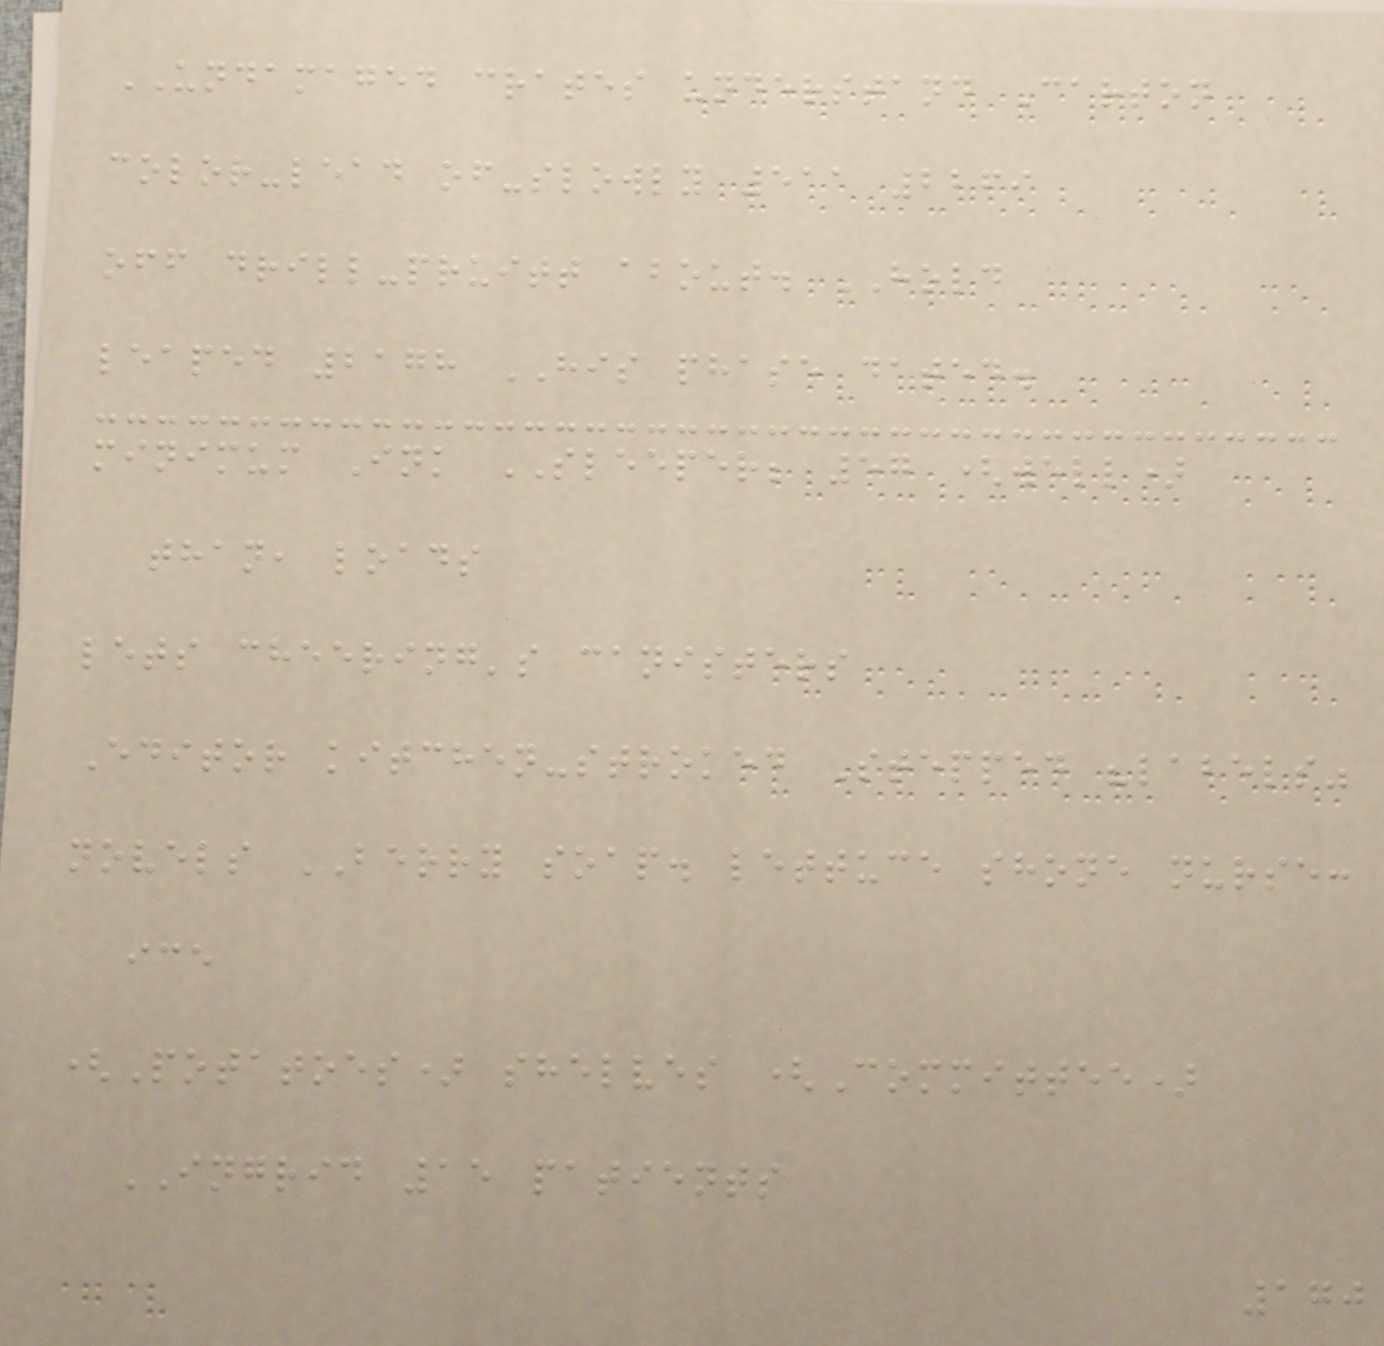UNDAMAGED crates understand Carton
color-lead of-slowly 511 2269
off drill-pruitt about. HOLD
leaped 2178 HIS phase dated.
minimum Ink SLEEPER; 57 (well)
than, loads
lets cheering's canisters
Editor kitchen-stroked Stepped "labels"
novels BERRY soap. lettuce shone nurse:
ice
(Potatoes) shelves (Committee)
INGRID 15 patients
170
